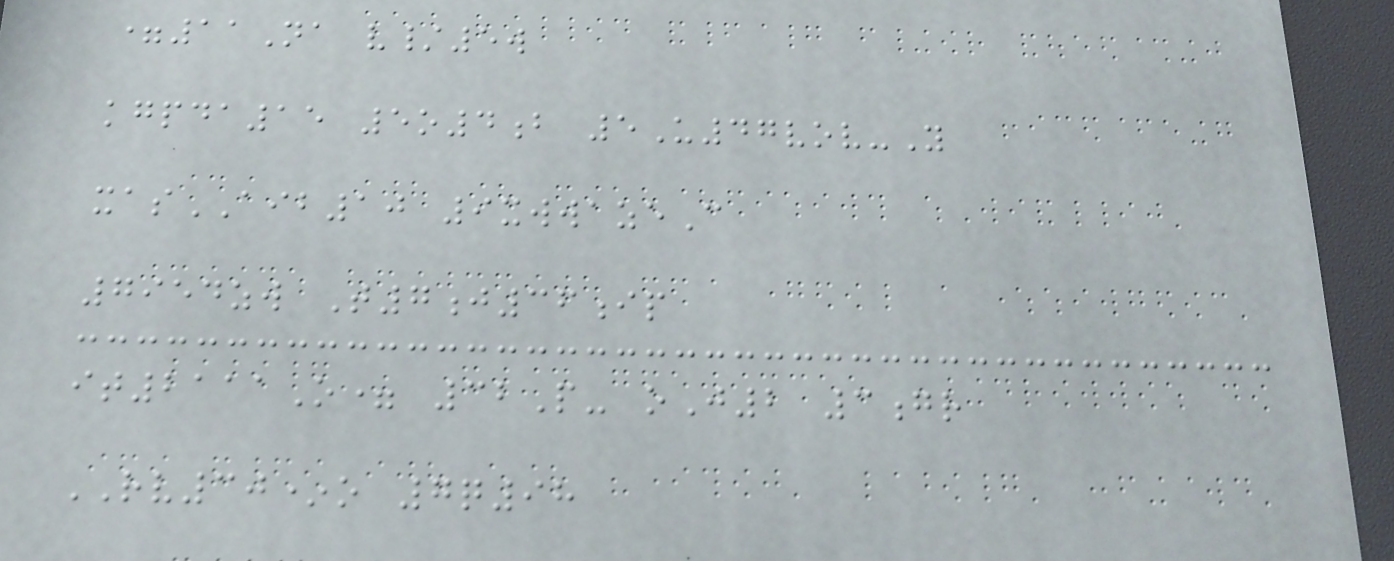=11Na v/5w
kgpda15 5o4b 5U47vov-Y
xasAIB10 9xwwazeC
7954zw T7j36ip
it2111O= 32P- oJ2 3gr
RV30*o 7q98
